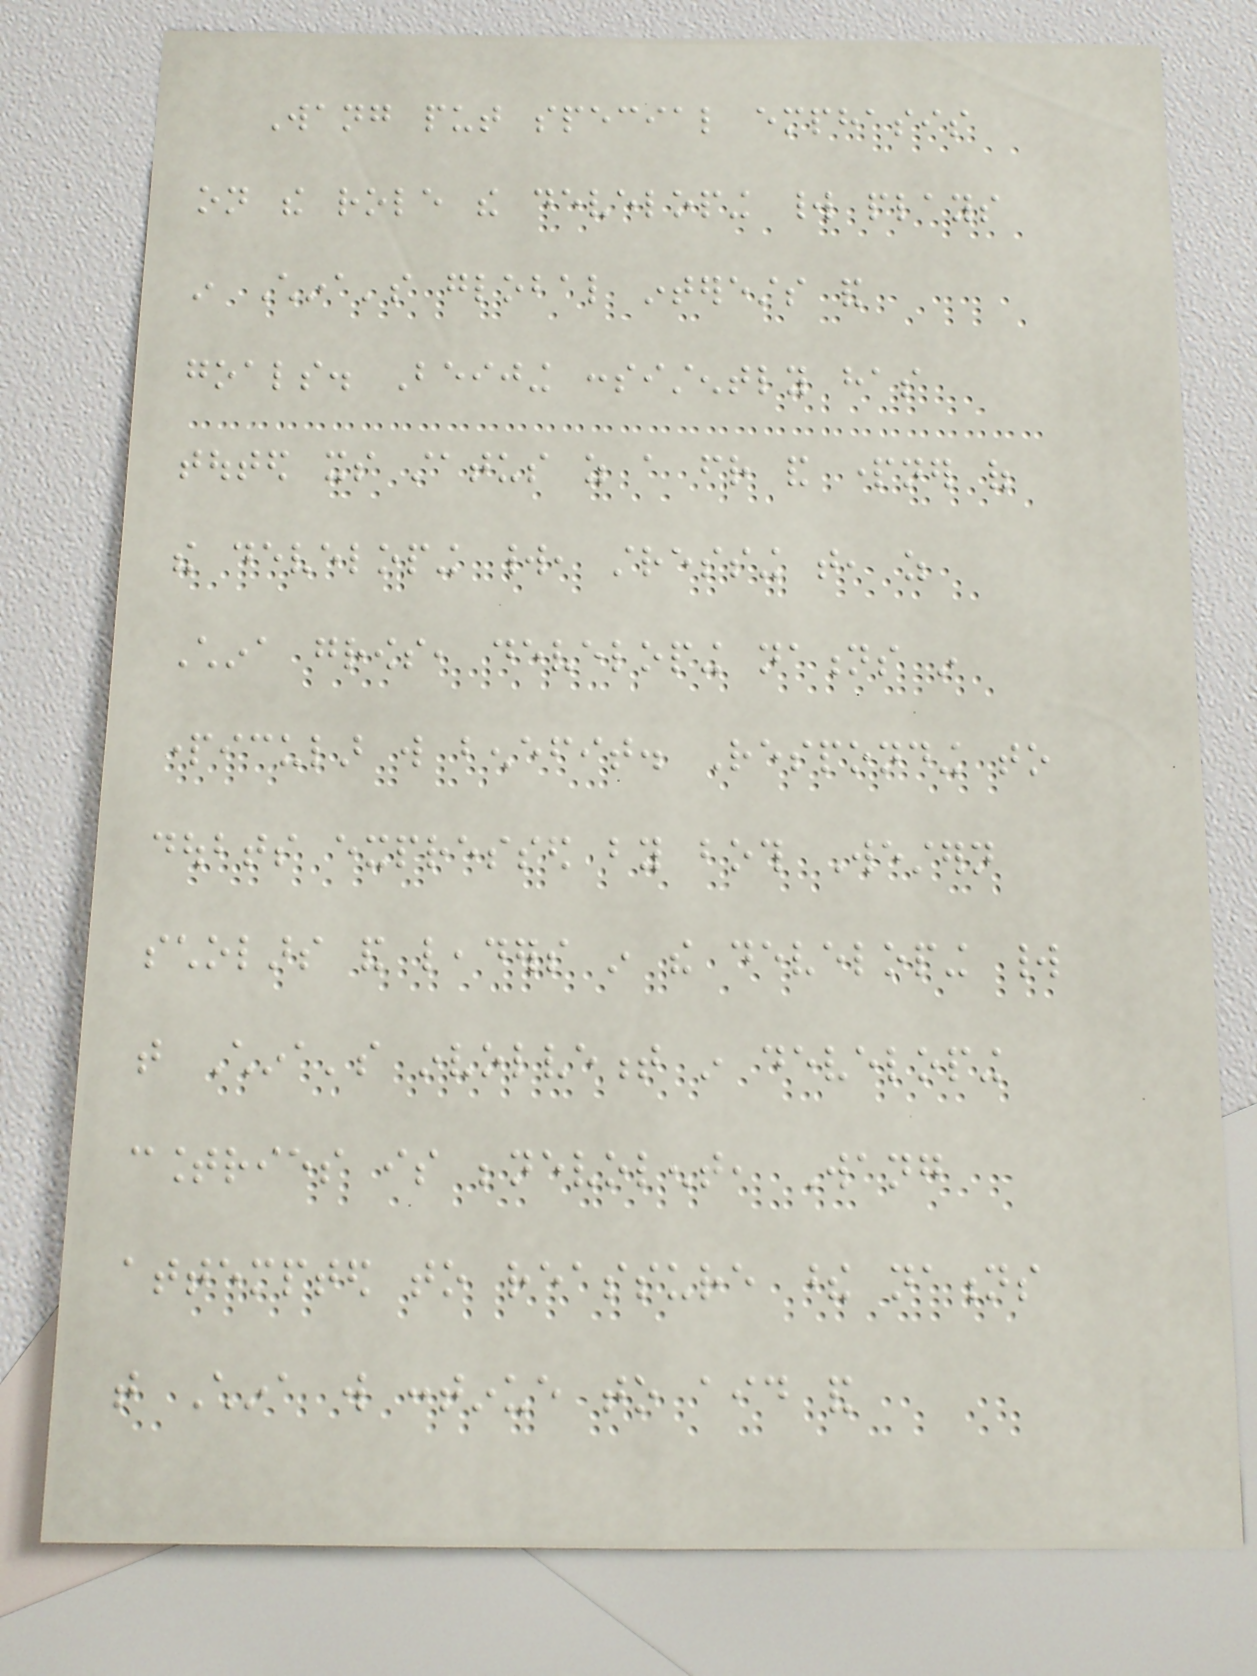Wang put special emphasis
on the role the developing world plays
in China's global interests and
goals. Beijing consistently has
touted its status as a friend and partner of
the developing world, stressing that, as
China grows, developing nations in
particular will benefit. Responding to
doubts expressed by both Western
scholars and leaders in the developing world
that China's involvement in developing
countries is benevolent, Wang
attempted to reassure these nations
that China will continue to aid and
